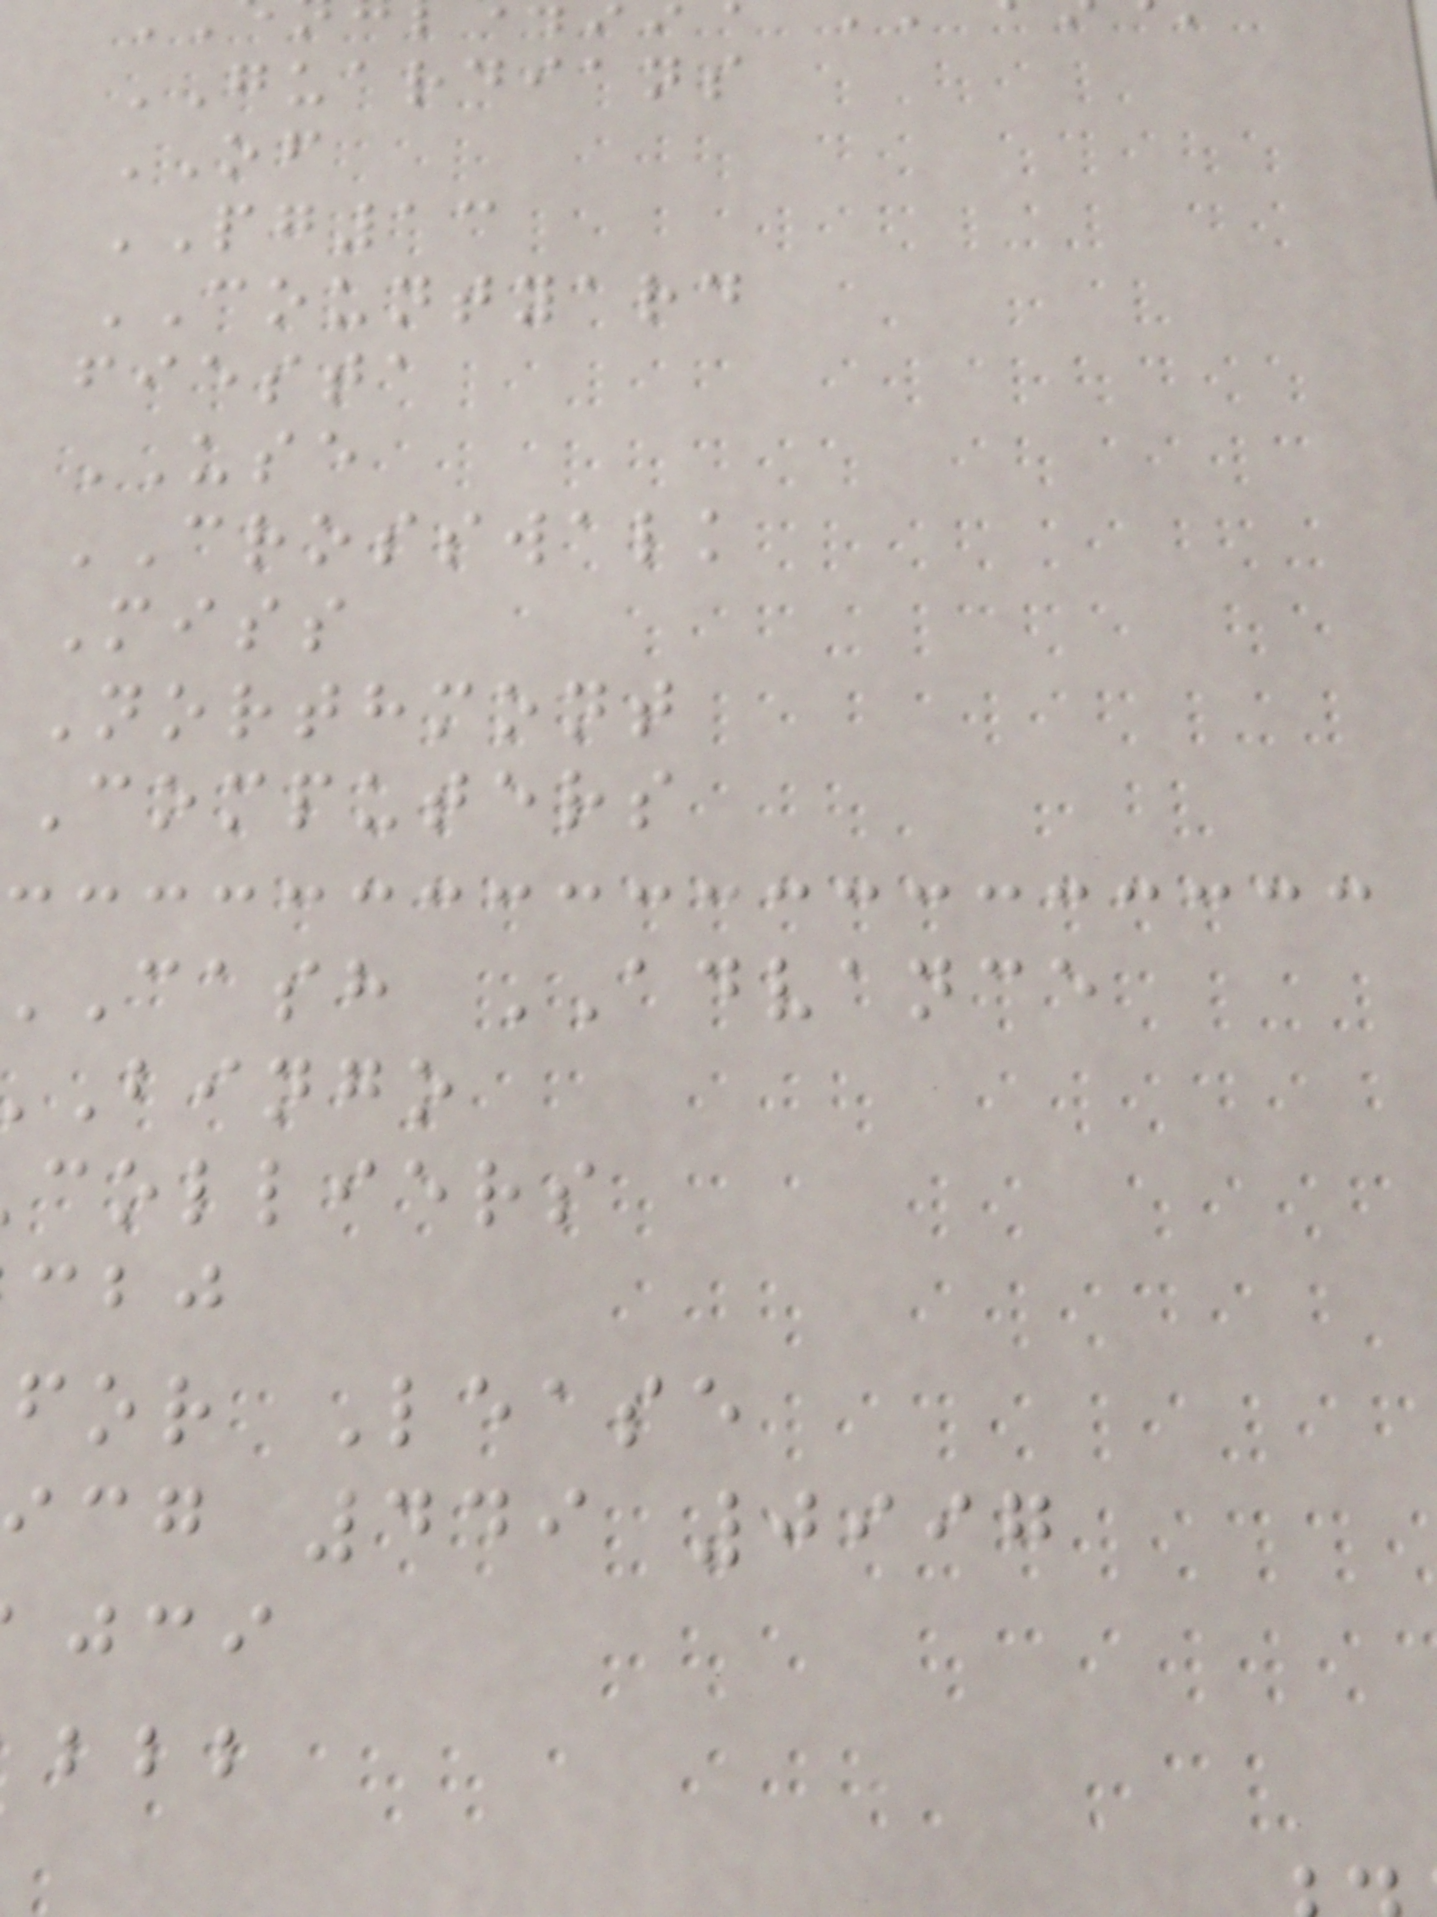GUARDIANS
OF
PG13
COUNTYARD
fiesta
USE
CROSSWALK
Miss
Northmont
Computers
cash ADVANCE
bingo
colliers
for Lease
cg 449 0997
